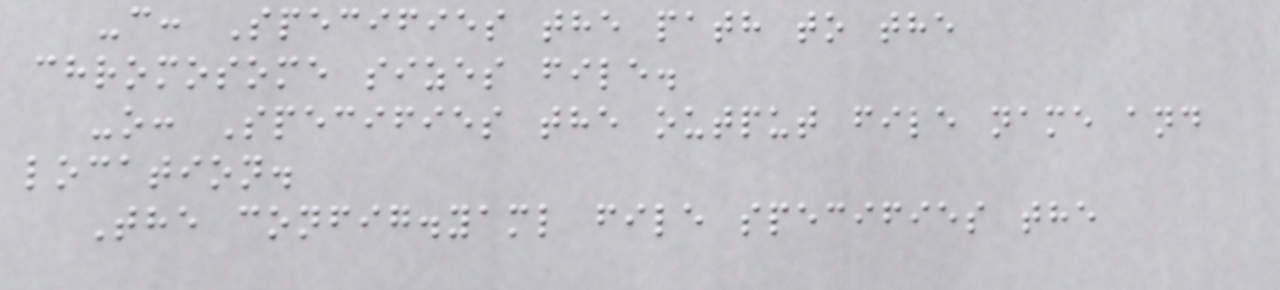-c: Specifies the path to the
chromosome sizes file.
-o: Specifies the output file name and
location.
The config.yaml file specifies the
